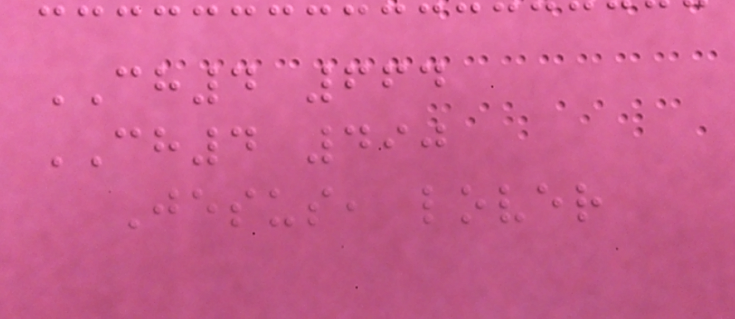CH4 664
CH4 490
Jesus, lover
